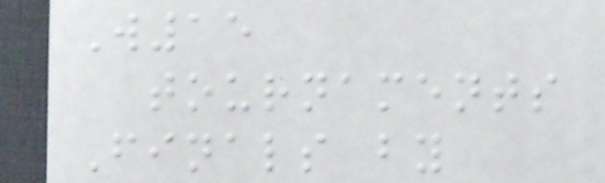W15
tournaments
Finals by
